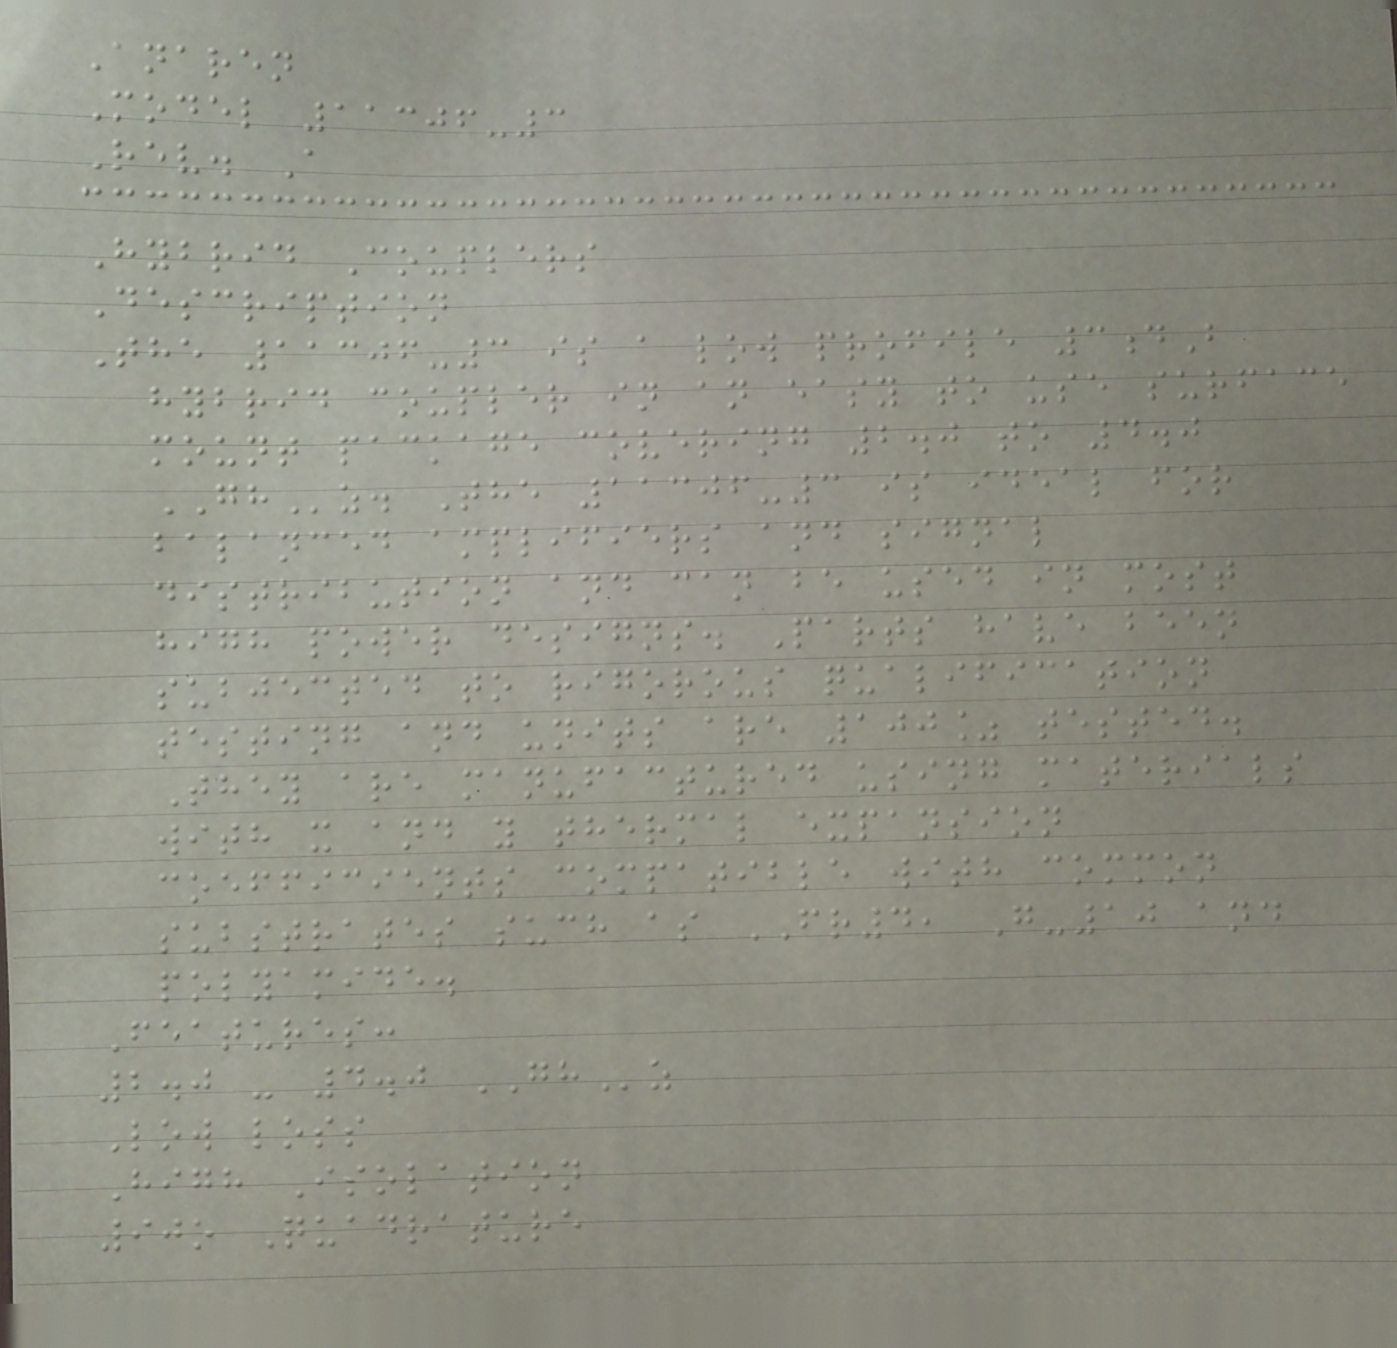Anaren
Model 11306-3
Rev. A
Hybrid Couplers
Description
The 11306-3 is a low profile 3dB
hybrid coupler in an easy to use surface
mount package covering 2.0 to 4.0
GHz. The 11306-3 is ideal for
balanced amplifiers and signal
distribution and can be used in most
high power designs. Parts have been
subjected to rigorous qualification
testing and units are 100% tested.
They are manufactured using materials
with x and y thermal expansion
coefficients compatible with common
substrates such as FR4, G-10 and
polyamide.
Features:
2.0 - 4.0 GHz
Low loss
High Isolation
90o Quadrature
